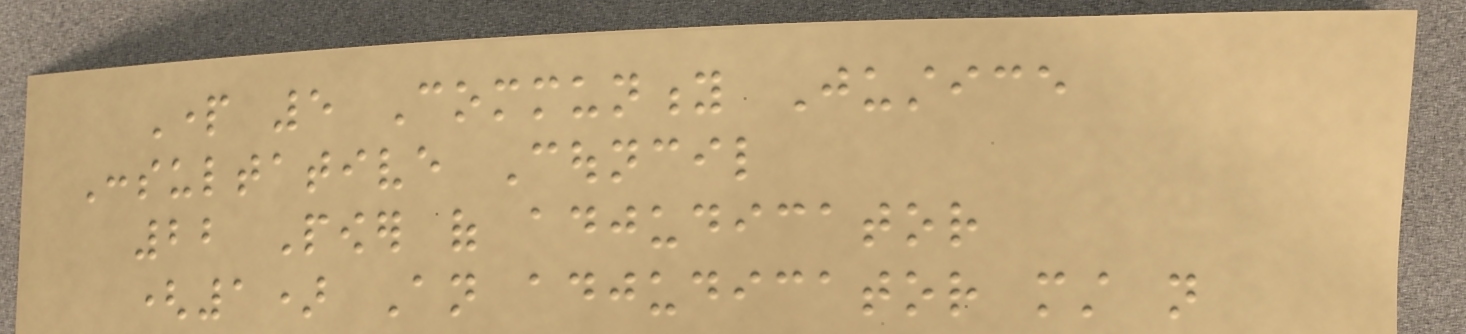Part 5 Community Justice
Consultative Council
22 Power of adjudicator
(1) An adjudicator must not
